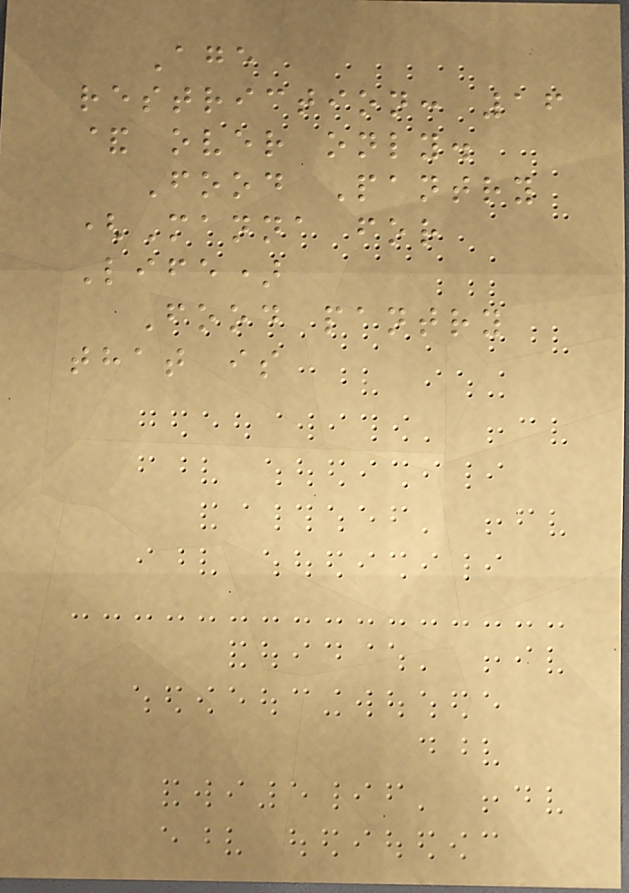Age
restriction: 16
& over only.
Food Pantry
(Manna for
Life)
Food pantry
that is
